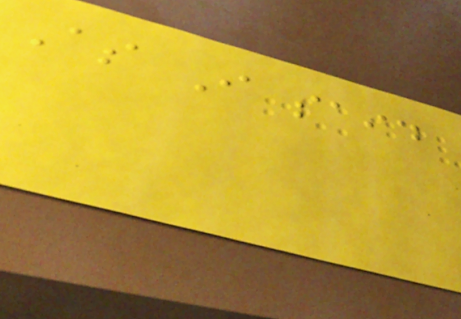As I said
